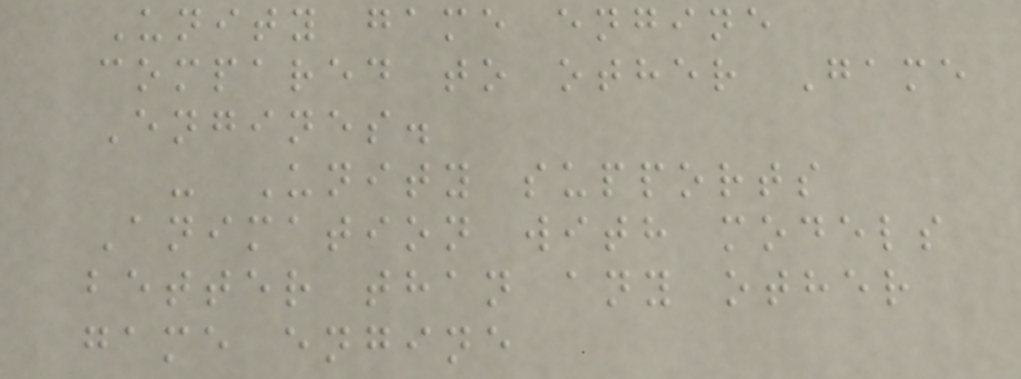Unity game engine
compared to other Game
Engines.
- Unity supports
Animation with models
better than any other
game engine
